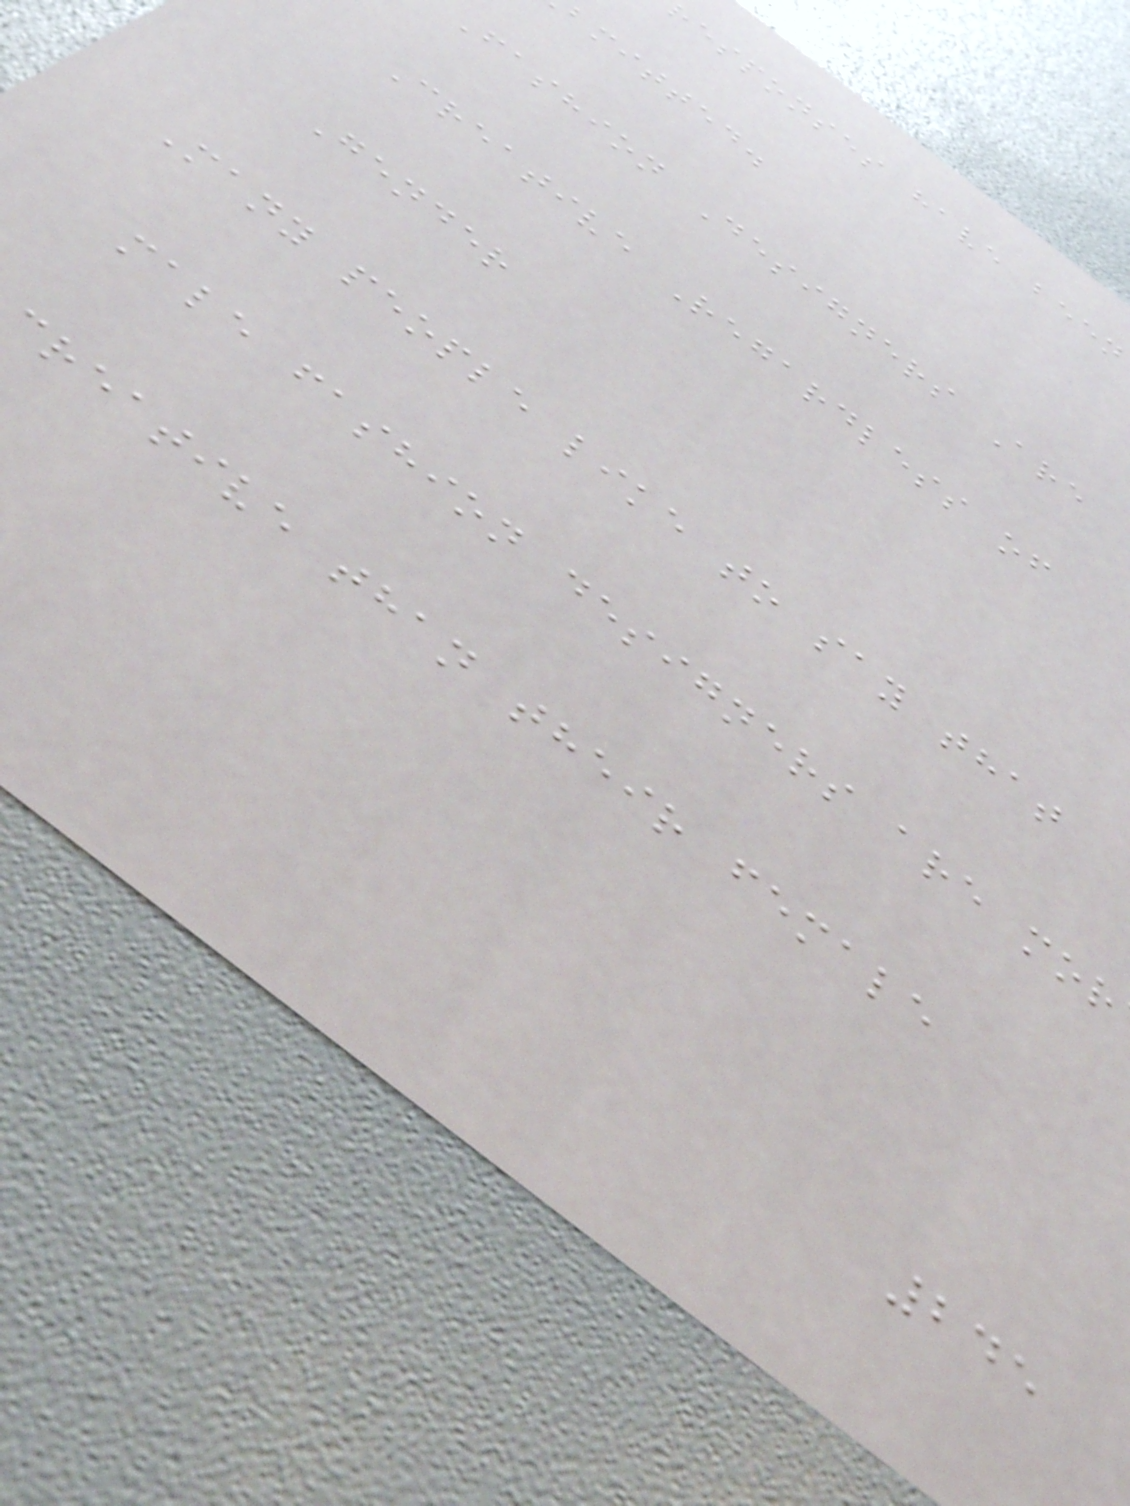responses have been
bmitted.
Fashion Designers Are
Creative Regardless of
Gender
Many people like to say that
male fashion designers are mor
creative than their female
245
